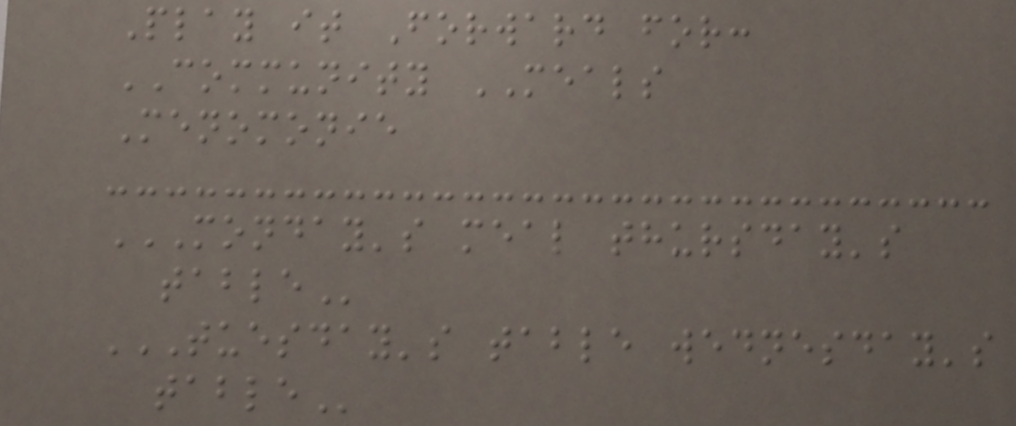Play it Forward for:
COMMUNITY MEALS
Menomonie
MONDAY'S MEAL THURSDAY'S
TABLE
TUESDAY'S TABLE WEDNESDAY'S
TABLE
